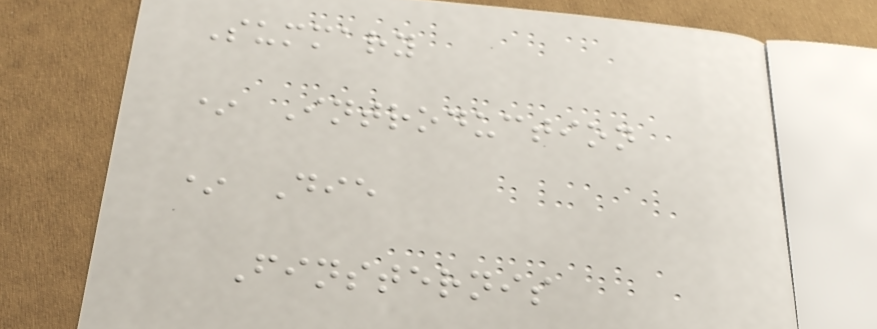Summary
* Introduction
* Die
Finsternis
